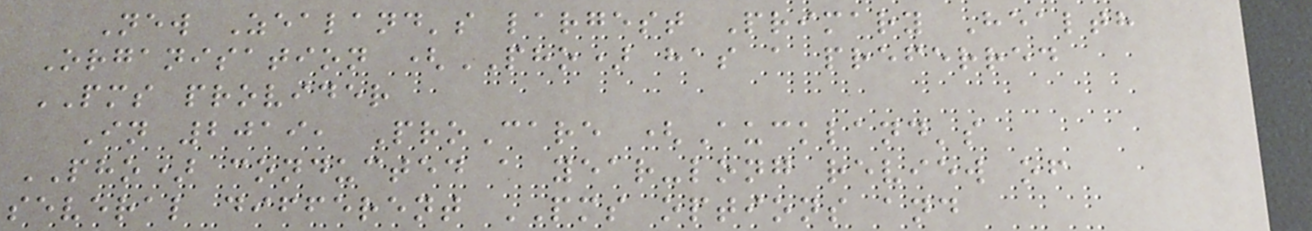New Zealand's largest Primary Health
Organisation (PHO) has a preferred
PMS provider
In 2019, ProCare (Auckland's
PHO) conducted a year-long review of
several different PMS options and
